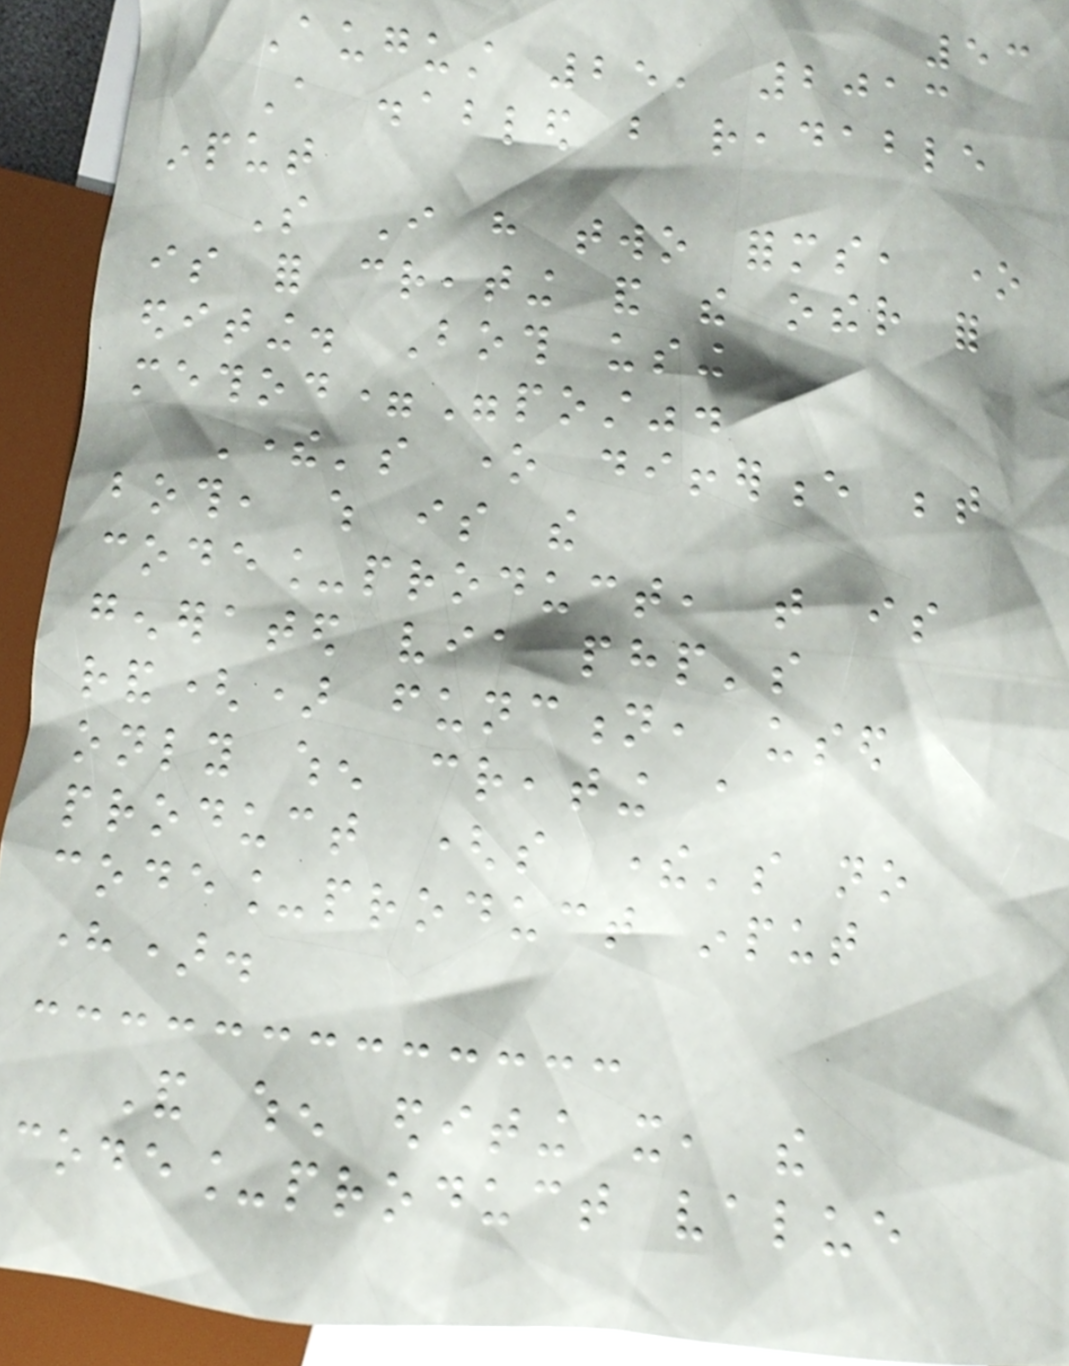53
August 25, 2013
A disabled but readable
input
So I have two forms, one
is for creating and the other for
editing. Both using
method="post".
There's one difference between
both, which is the
code_product, that is
generated via php's
rand() function, used
only when creating a
product (so there's no
code_product input
here).
And when editing it, the
code_product value
